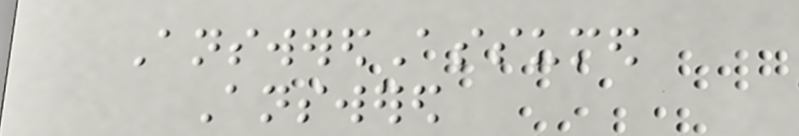AnsweredAssumed
Answered
